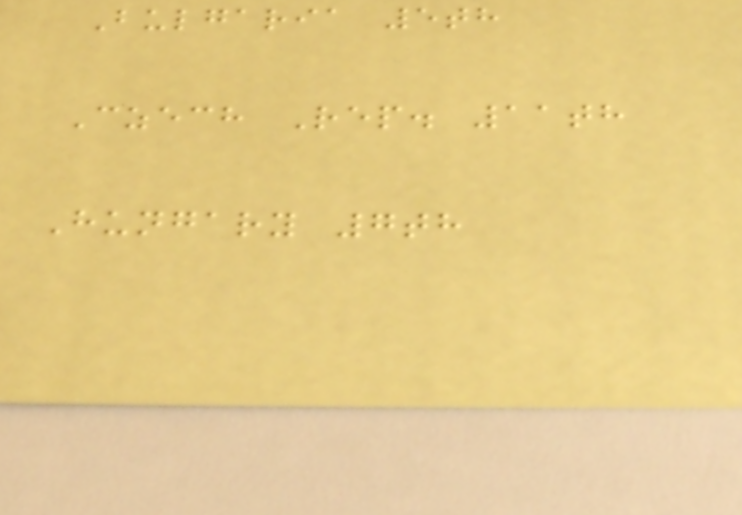Bulgaria 5th
Czech Rep. 11th
Hungary 7th
